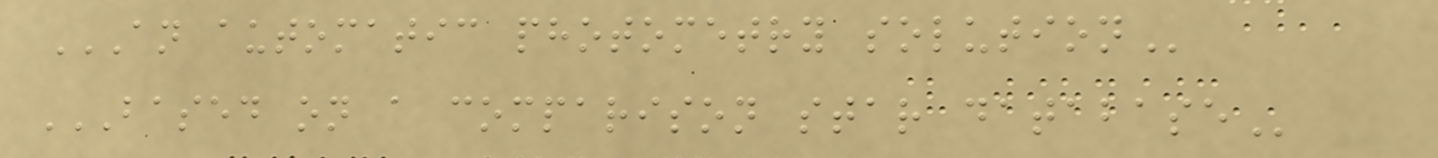AN AUTOMATIC PHOTOMETRY SOLUTION
BASED ON A COMPARISON STAR DATABASE
